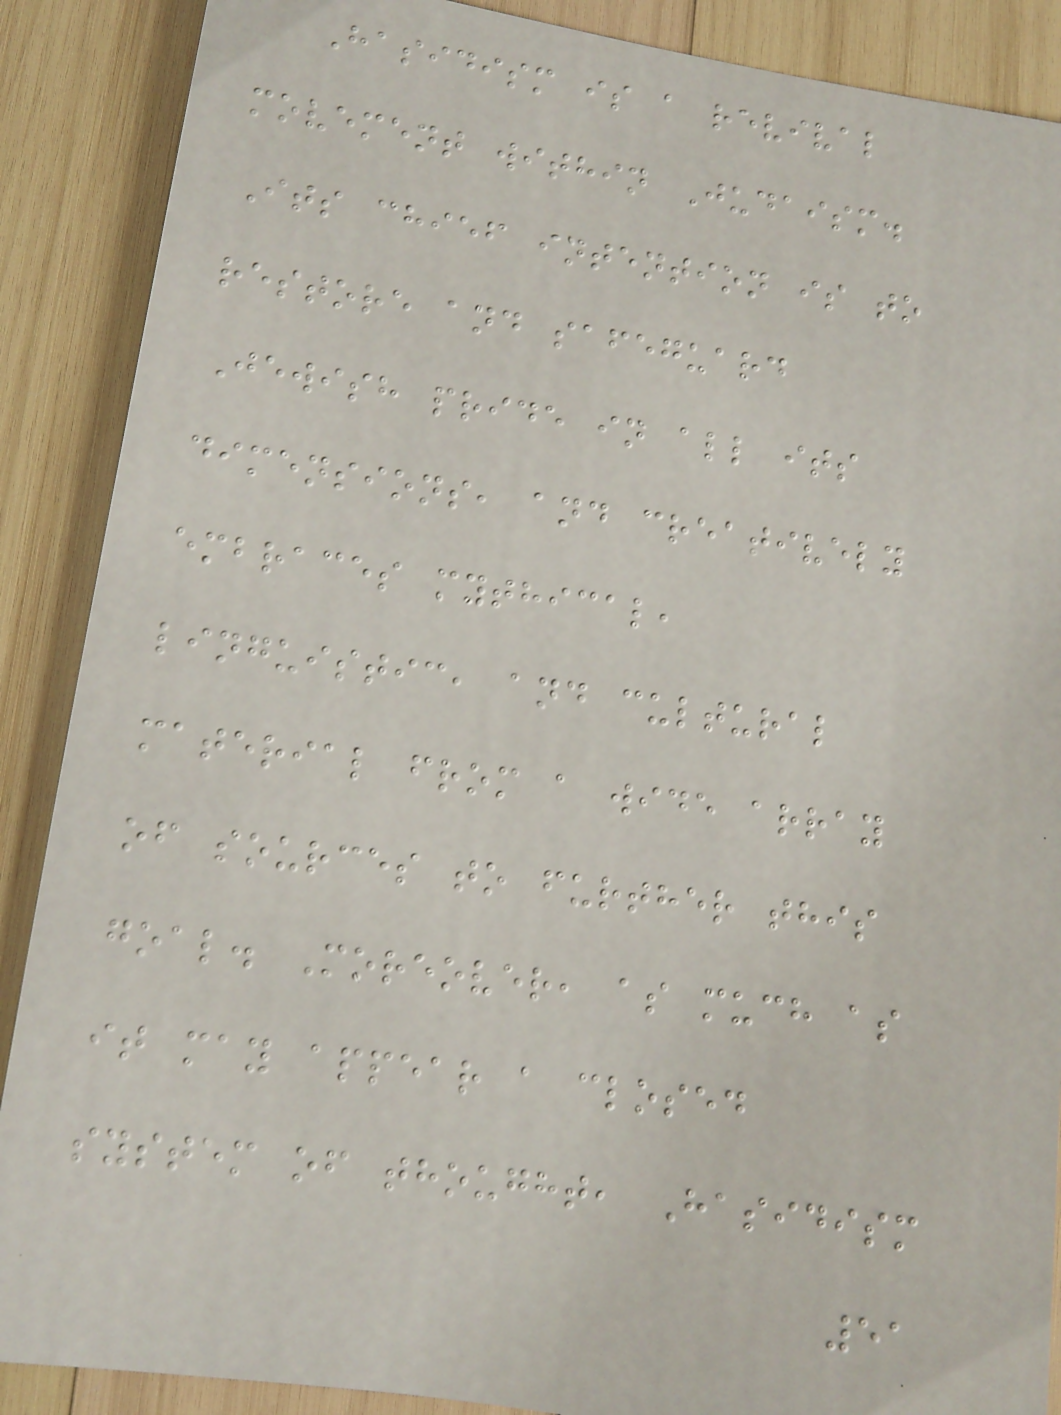Hasidism is a revival
movement within Judaism.
Its chief intention is to
restore and safeguard
Jewish pride in all its
dimensions, and creatively
embraces mythical,
linguistic, and cultural
material from a wide array
of sources to further this
goal. Moreover, as much as
it may appear a closed
system of thought, Hasidism
51
